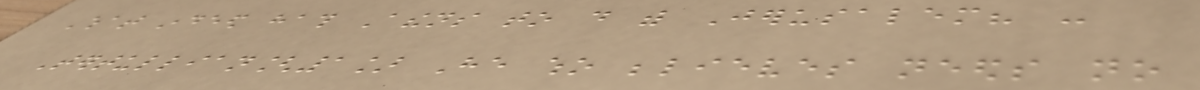What indeed hath Athens to do with Jerusalem? -
Tertullian[1] He who believes needs no
